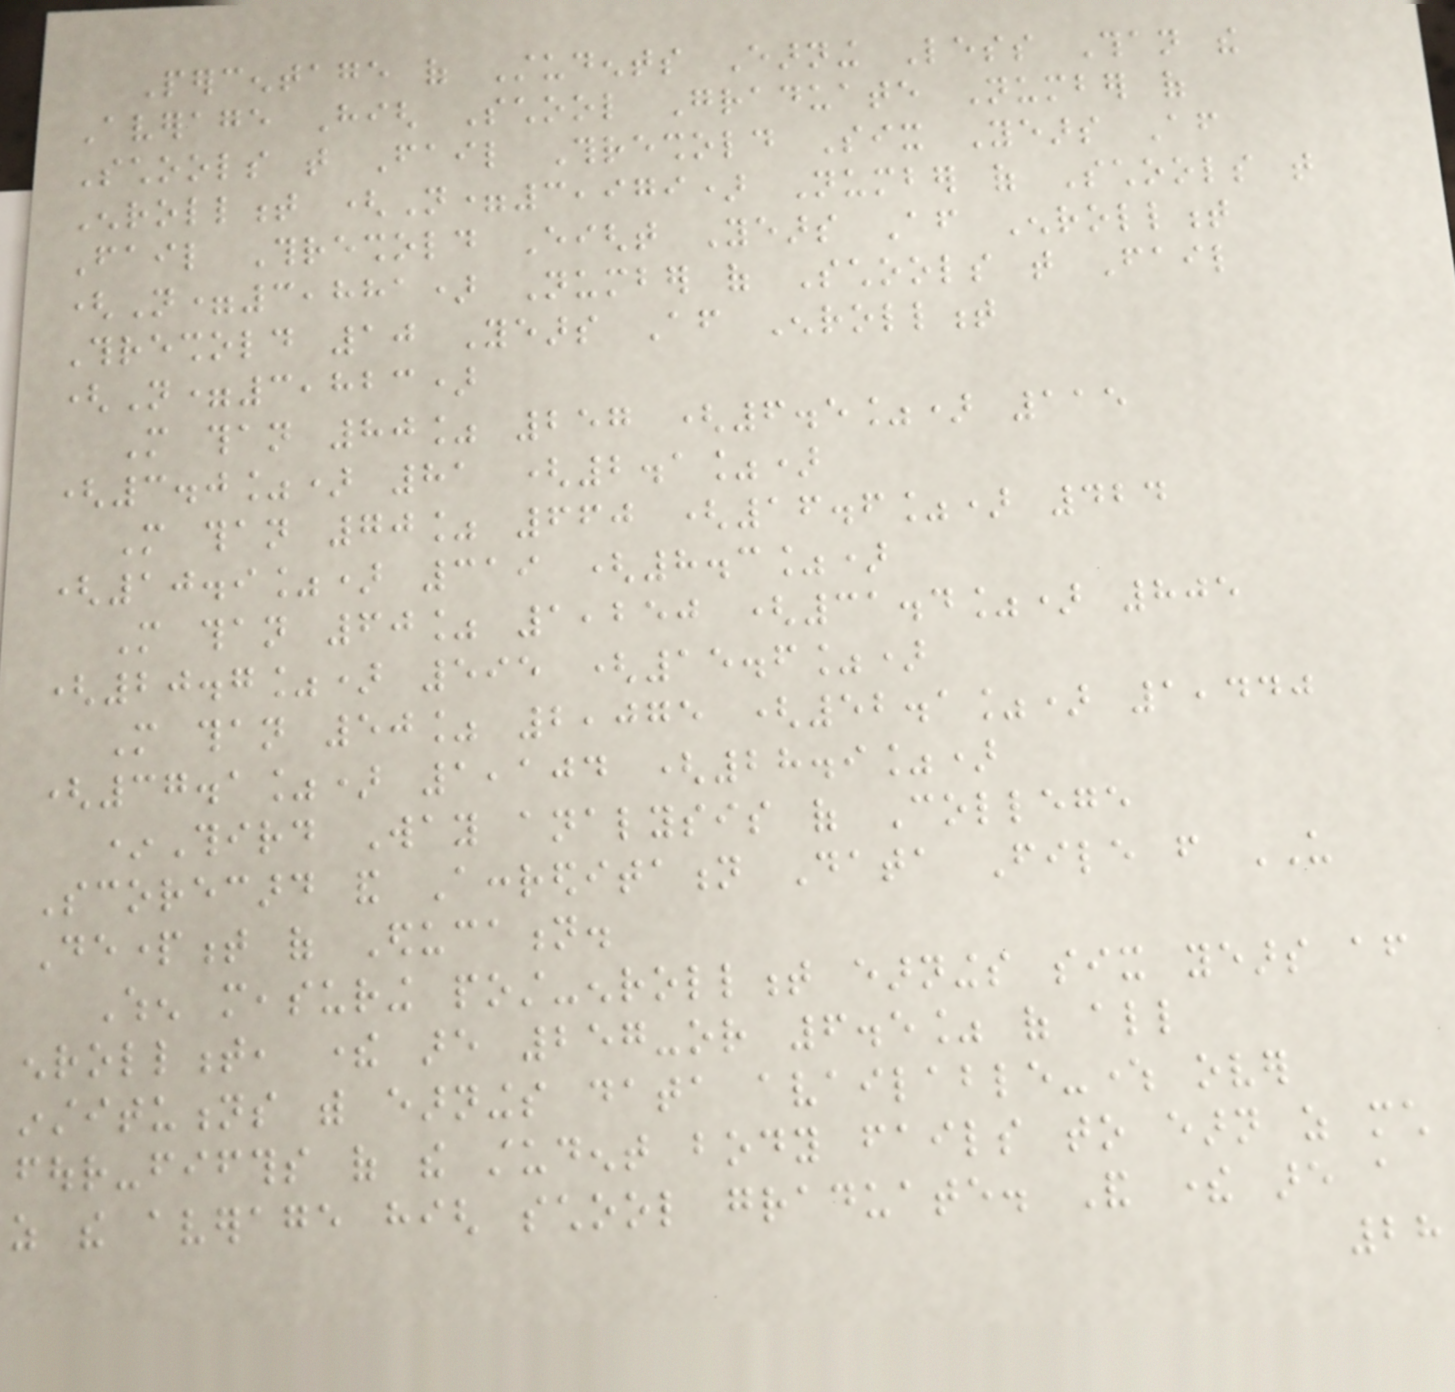Percentage of Students Earning Less Than the
Average High School Graduate Number of
Schools that Fail Threshold Six Years After
Enrollment (N=3,979) Number of Schools that
Fail Threshold Eight Years After Enrollment
(N=3,881) Number of Schools that Fail
Threshold 10 Years After Enrollment
(N=3,823)
More than 80% 257 (6.5%) 115
(3.0%) 81 (2.1%)
More than 70% 660 (16.6%) 424
(10.9%) 319 (8.3%)
More than 60% 1,250 (31.4%) 805
(20.7%) 595 (15.6%)
More than 50% 2,075 (52.1%) 1,440
(37.1%) 1,104 (28.9%)
*Third Way analysis of College
Scorecard and Accreditation Data File from US
Department of Education.
When measuring post-enrollment earnings six years after
enrollment, there are 257-or 6.5% of all
institutions with earnings data available-where over
four-fifths of the student body fails to earn as much
as the average high school graduate. And there are a
28
